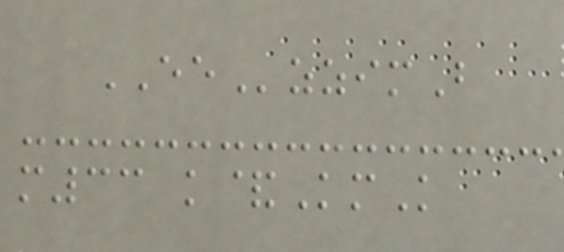EEzzimB
m33 k&KmK
